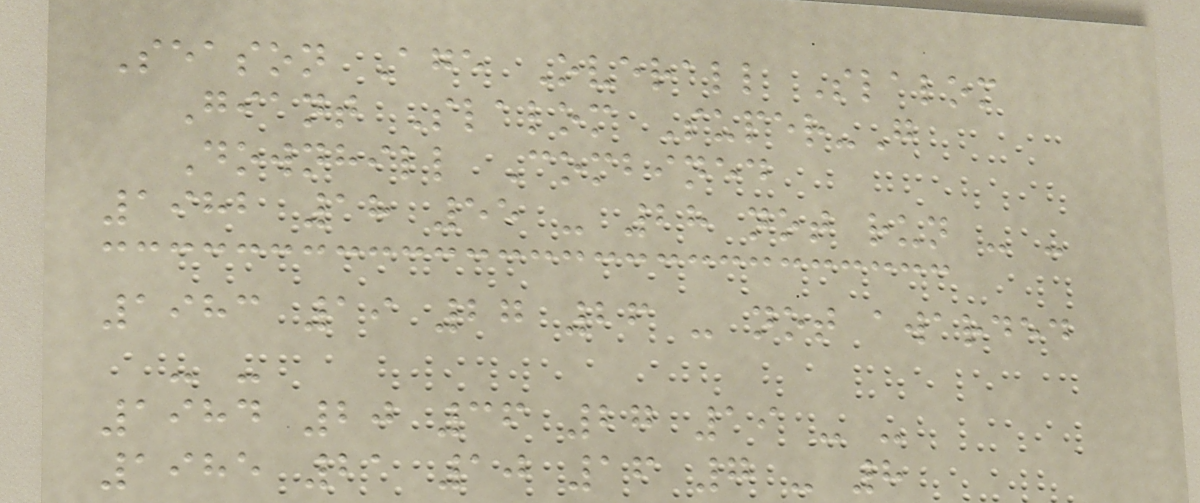Season Age Overall Slalom
Giant Slalom Super-G
Downhill Combined
1982 18 55 - 28 not run - -
1983 19 27 26 - not awarded
- -
1984 20 36 27 19 - -
1985 21 10 16 7 - 8
